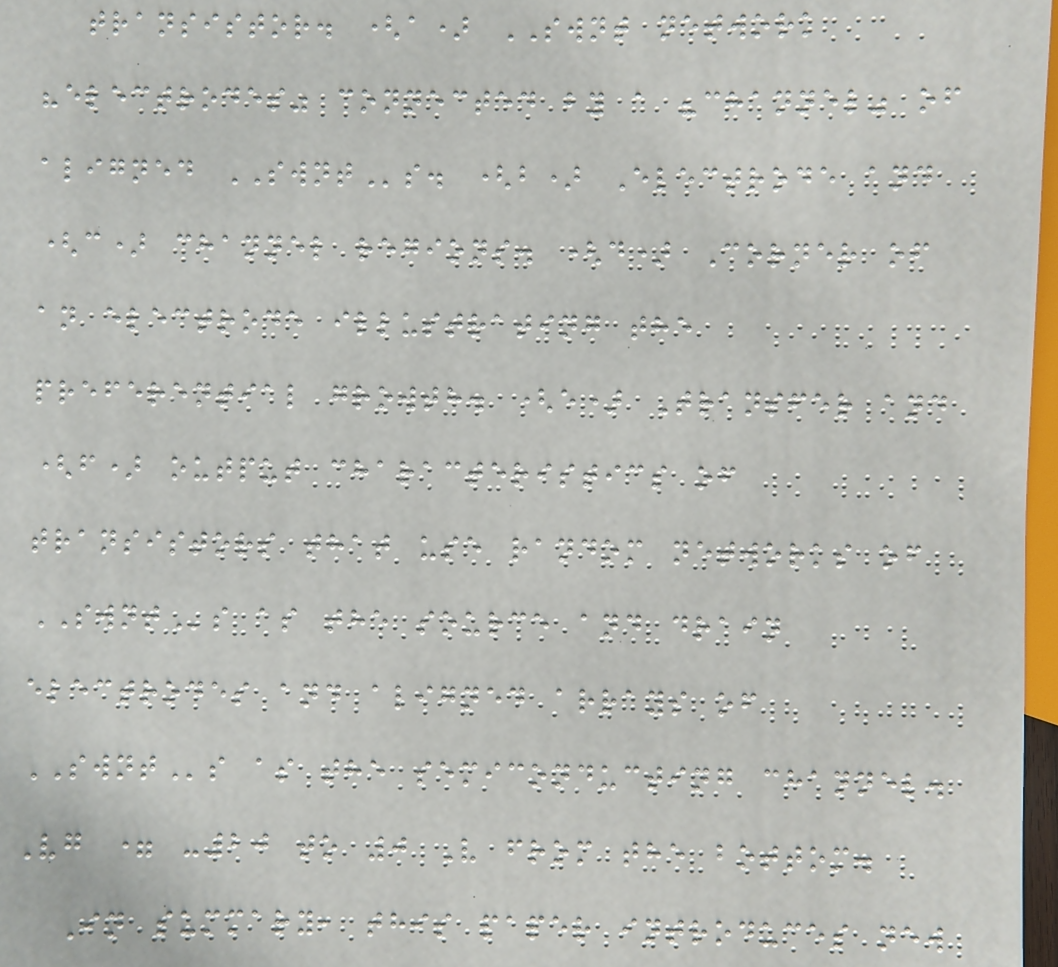transistor. (a) SWNT network
"electrodes" connected by a "channel" of
aligned SWNTs. (b) Electrode and
(c) channel regions. (d) Corner of
an electrode illustrating the
preferential growth. (e) Transfer and
(f) output characteristics of
transistors that use random networks of
SWNTs as the source and drain
electrodes and aligned arrays of
SWNTs as the semiconducting channel.
Vg = -20 to 0 V from the bottom.
In summary, this paper introduces new
